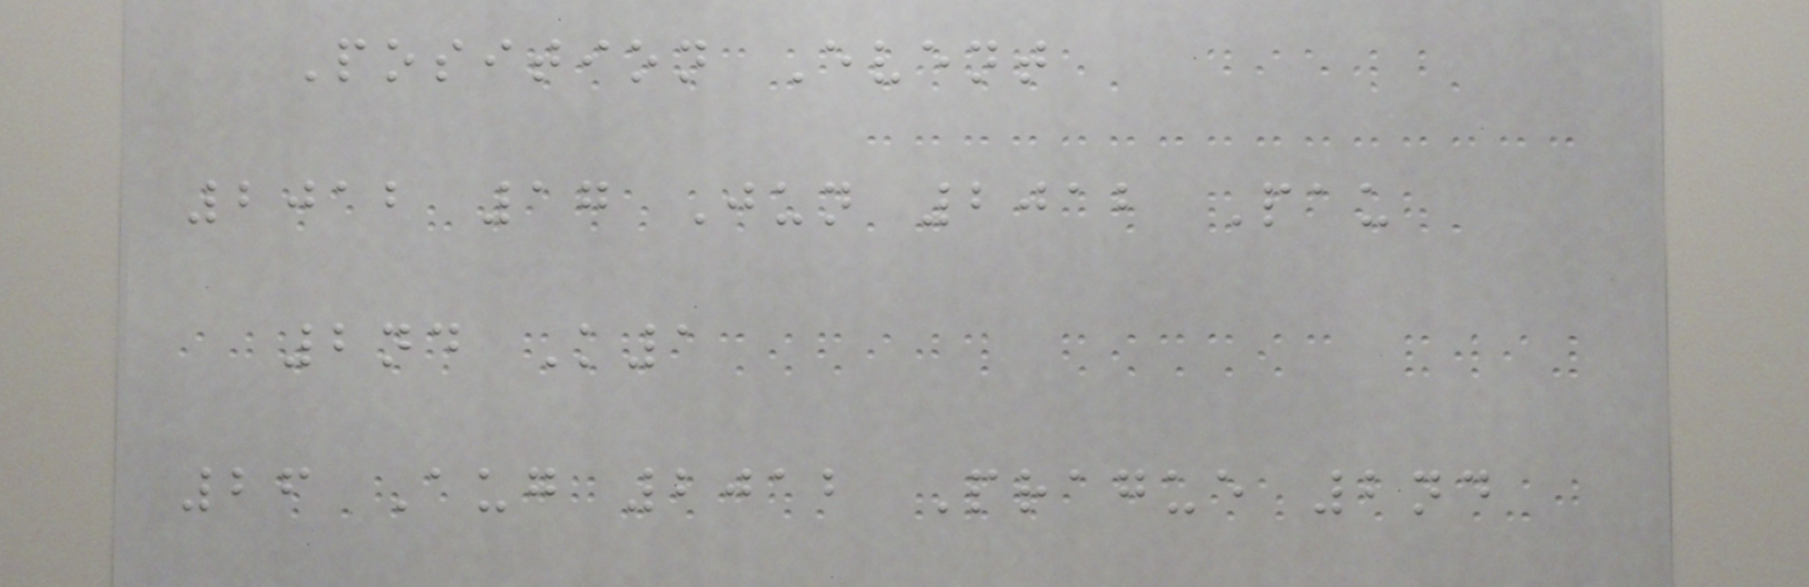Position Event
2012 17 Jun 2012 Pau
2nd K1
26 Aug 2012 Prague 2nd
